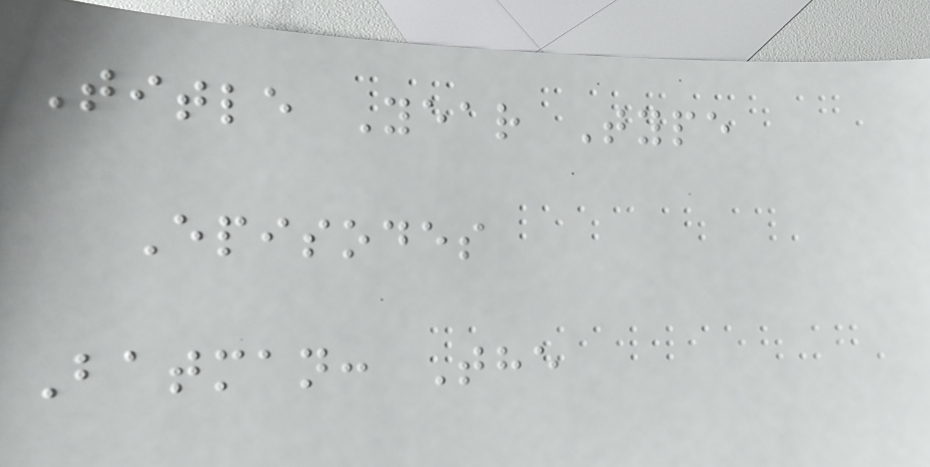Title Year Type
Episodes
Batman: The
